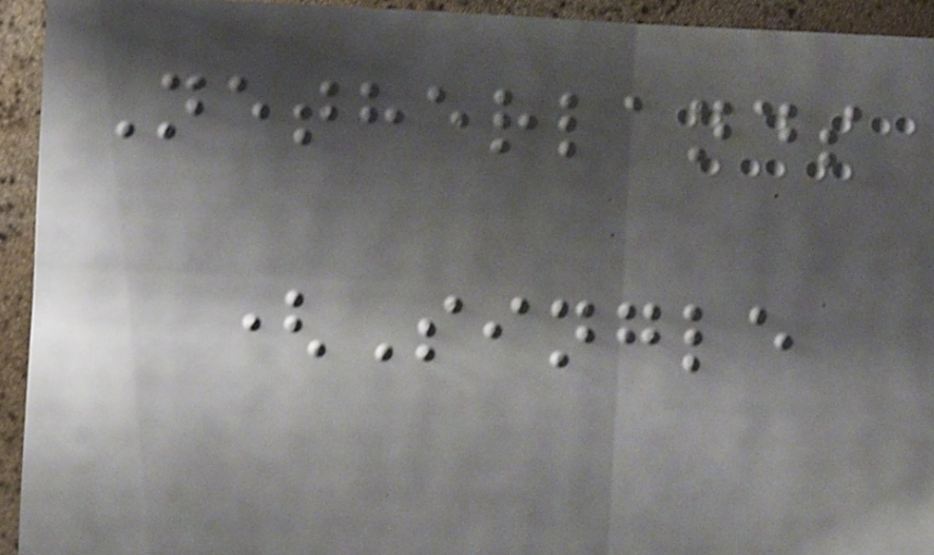Netherlands
(Single
